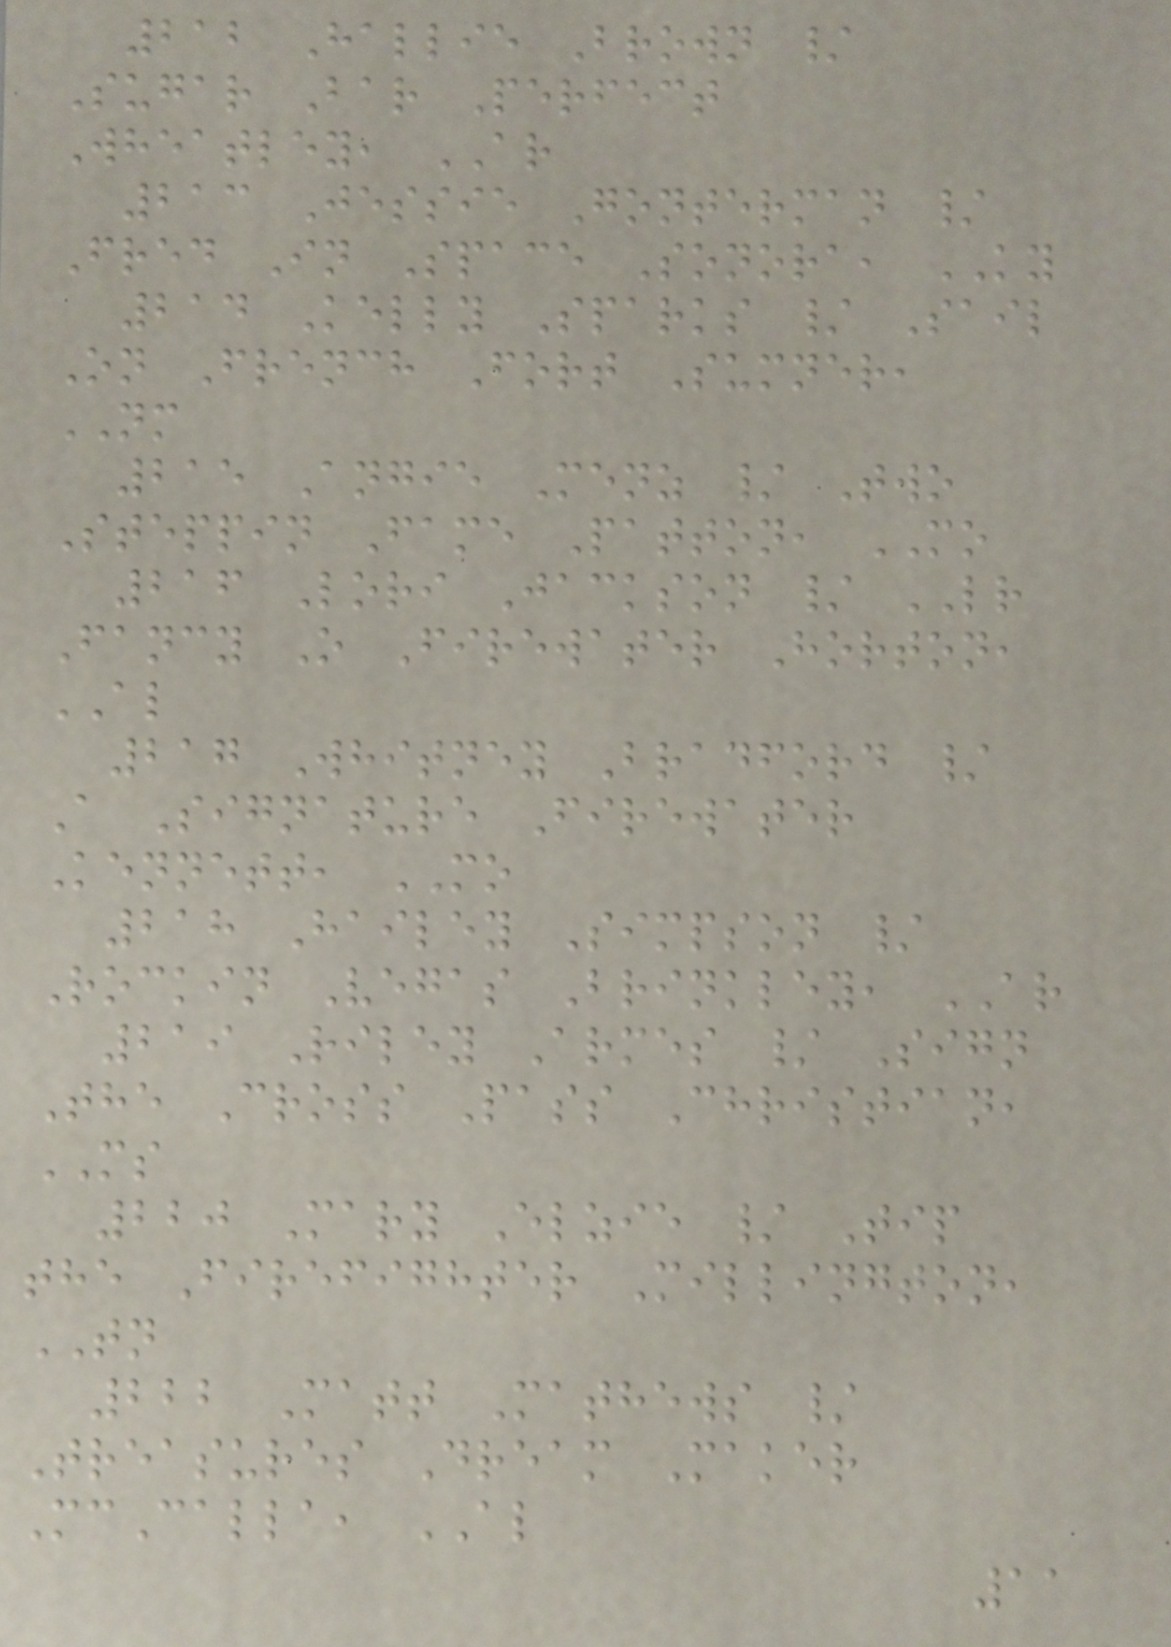212 Hallie Brown /
Sugar Bar Perfect
Wheatley, AR
213 Jessie Gonterman /
Fred In Space Sonora, KY
214 Kelly Sparks / Sail
On French Fort Sumner,
NM
215 Angie Menz / Two
Steppin Fame Patton, MO
216 Lori Jackson / LR
Fancy O Firewater Horton,
AL
217 Whitney Bradford /
A Signature Firewater
Kennett, MO
218 Hailey Simpson /
Rockin Vegas Brinkley, AR
219 Riley Armes / Sign
The Cross Pass Christian,
MS
220 Mary Elzie / Tip
the Firefighter Millington,
TN
222 Matt Mathews /
Treasures Dream Maker
McCalla, AL
11
